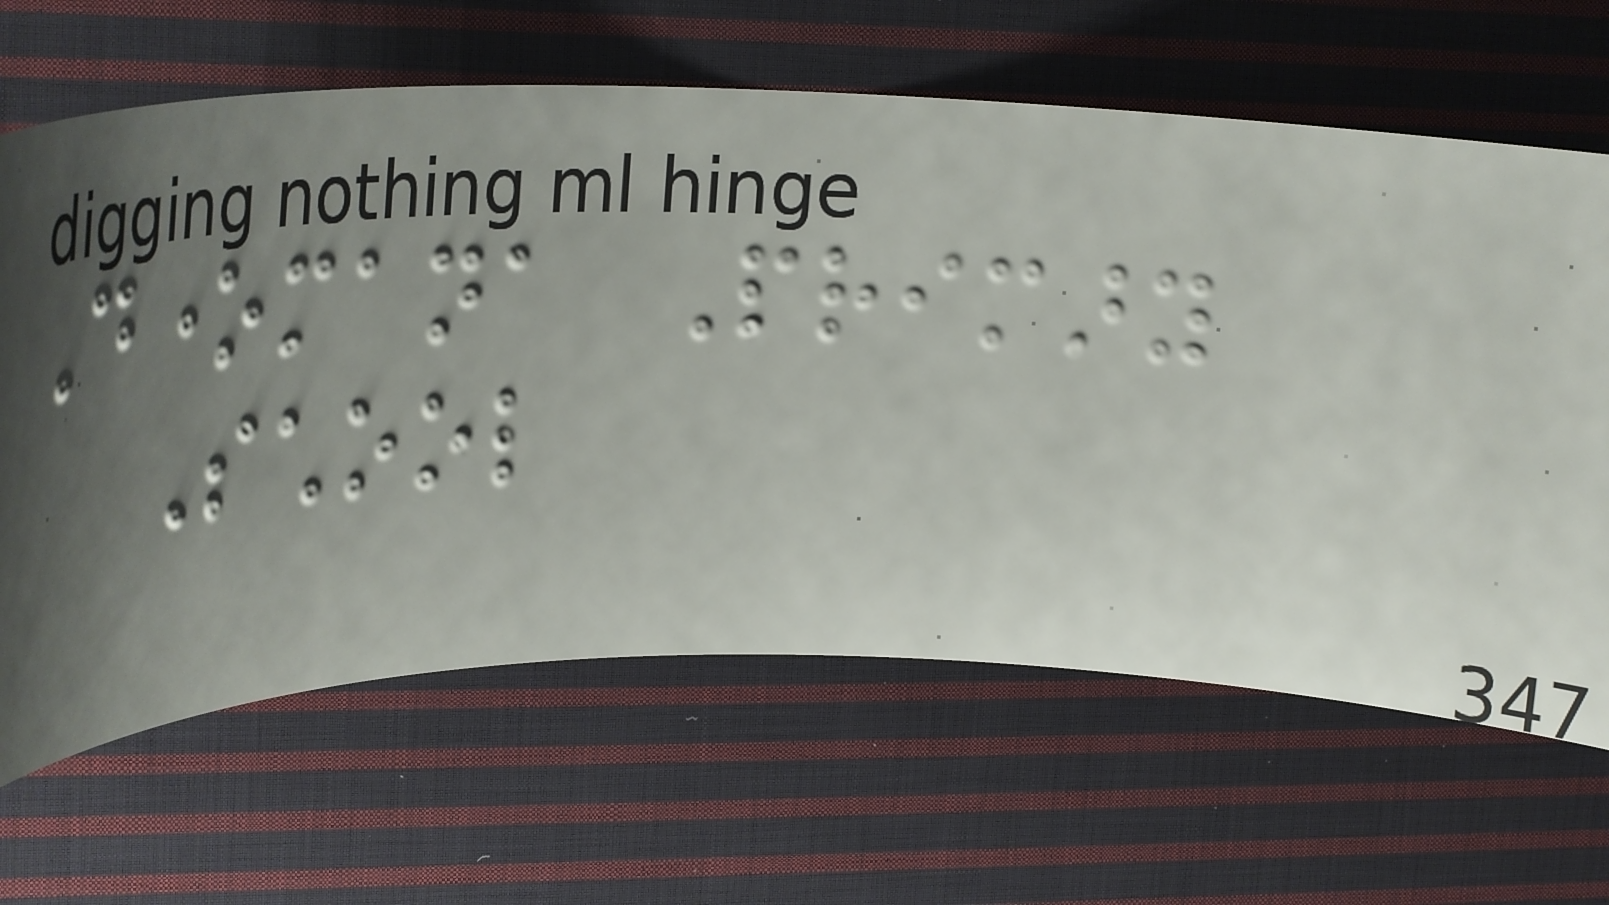Donemana Primary
School
